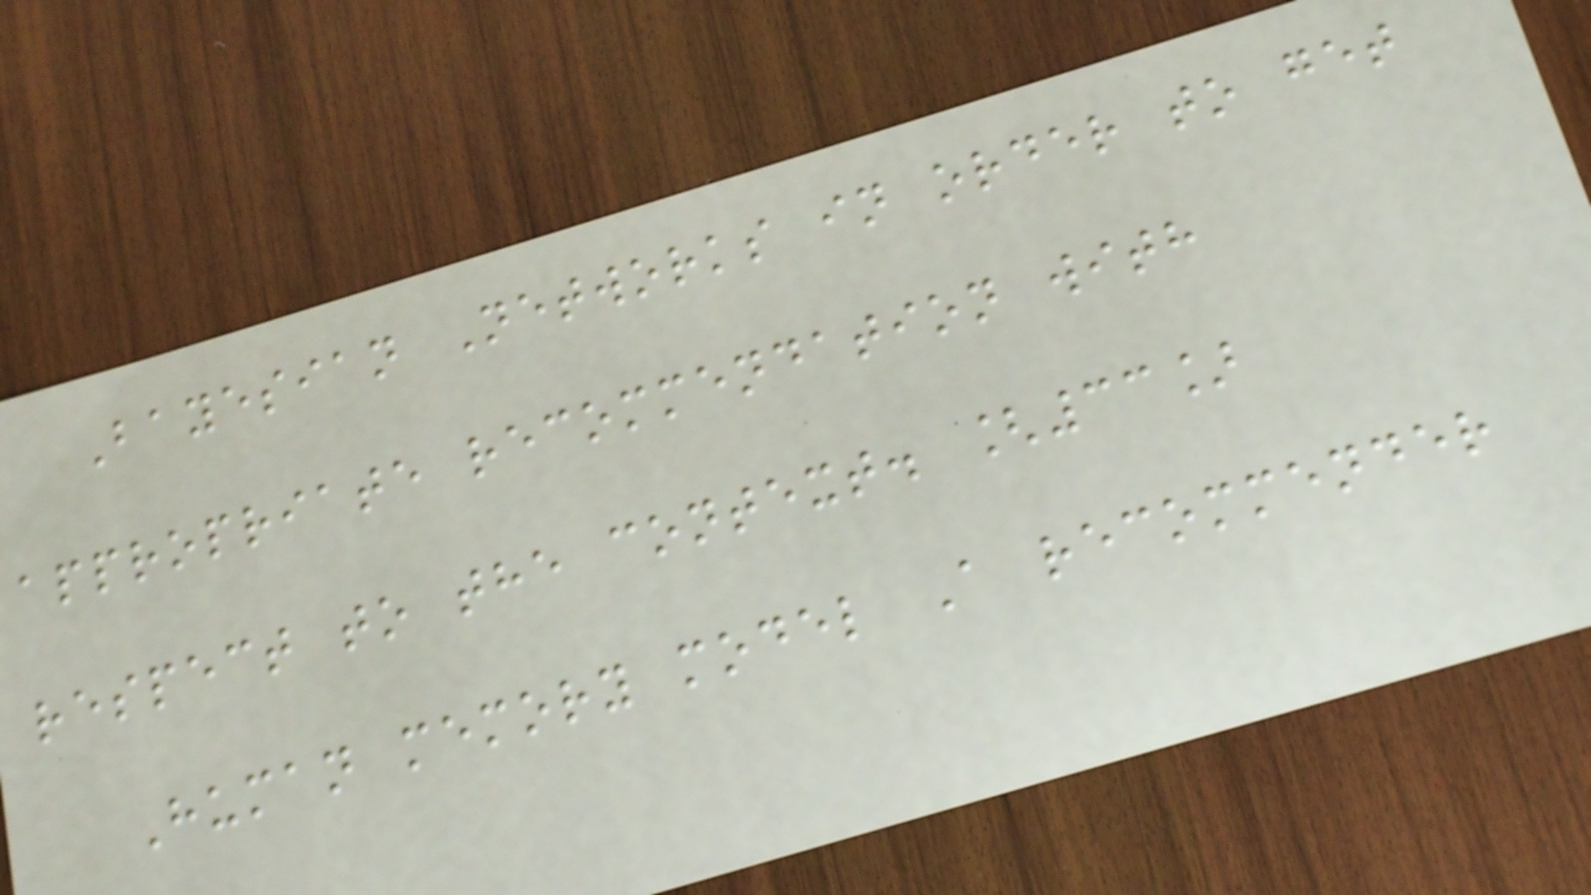Bayesian Networks in order to get
appropriate recommendation with
respect to the context. [33]
Human memory model A recommender
